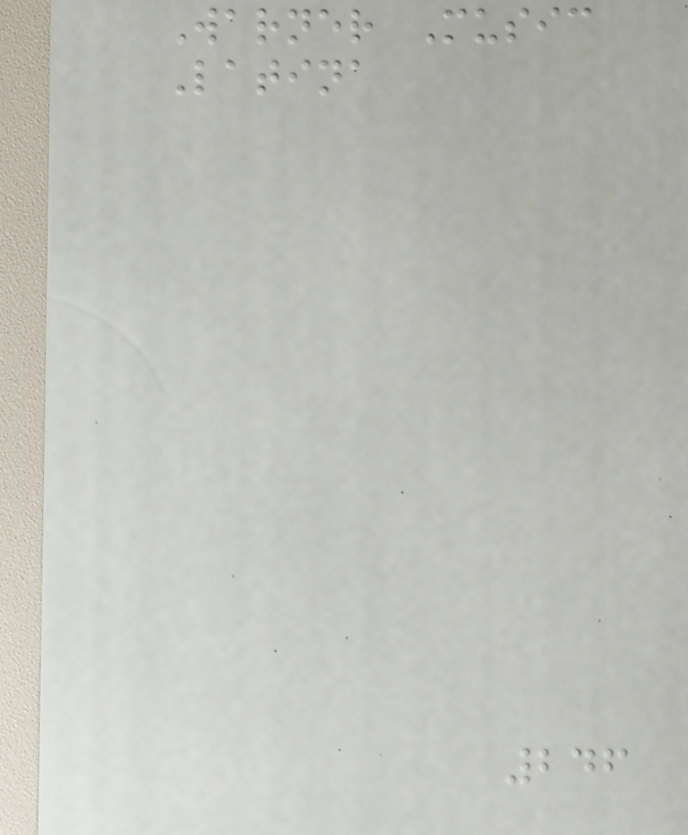Warner Music
Latina
246
